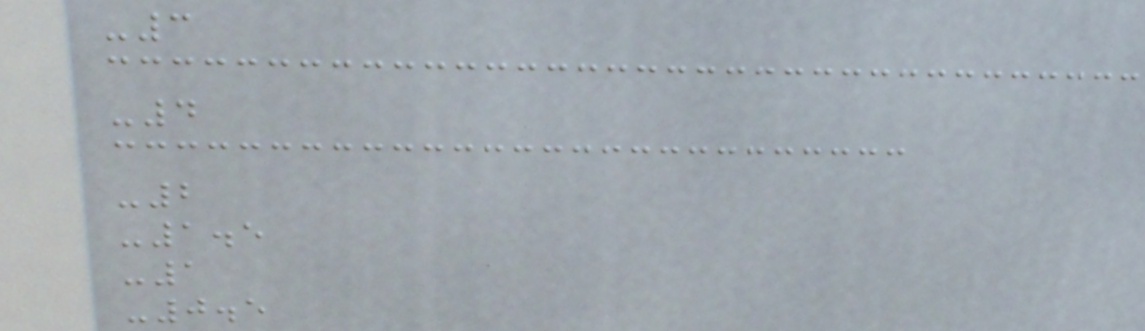-3
-4
-2
-1.5
-1
-0.5
